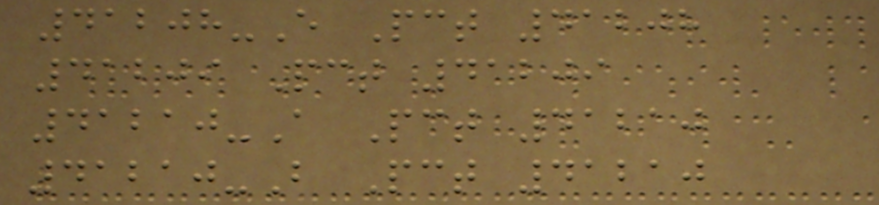41208-E Pct 41208
41209 Pct 41209
41210-A Pct 41210
41210-B Pct 41210
